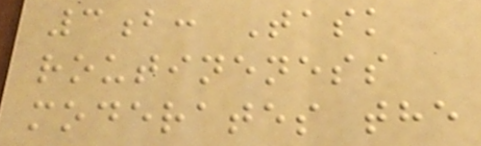3b: Task
routineness
moderates the
